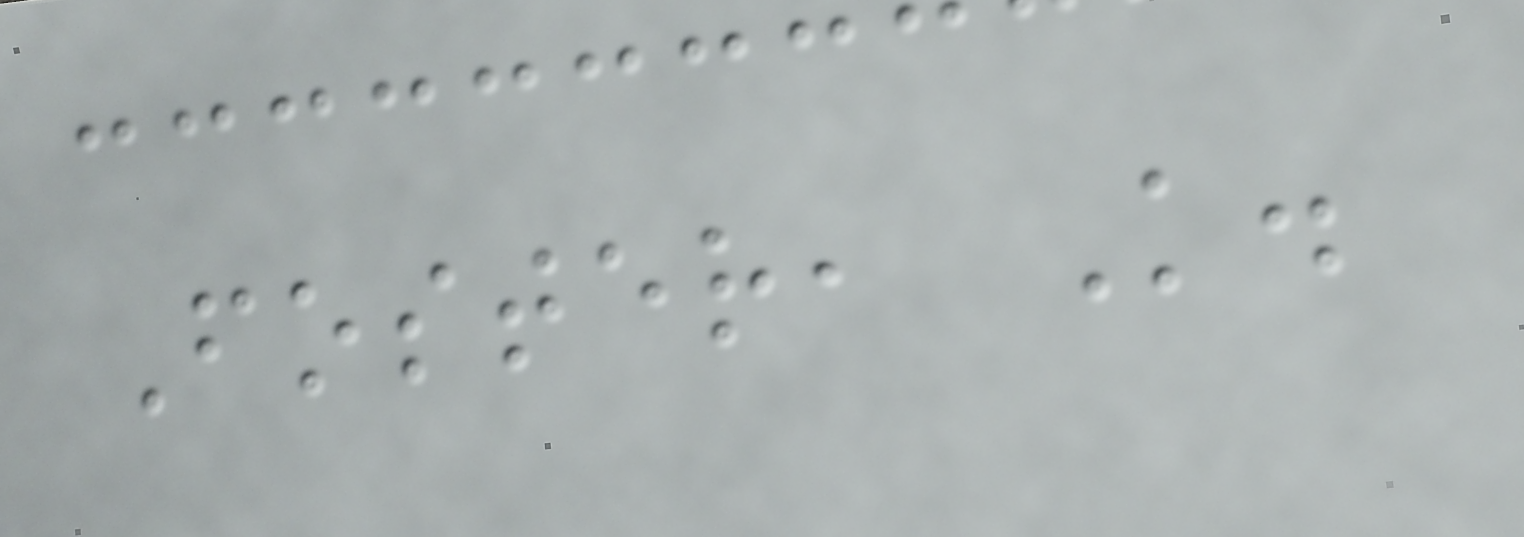Foster, K.
